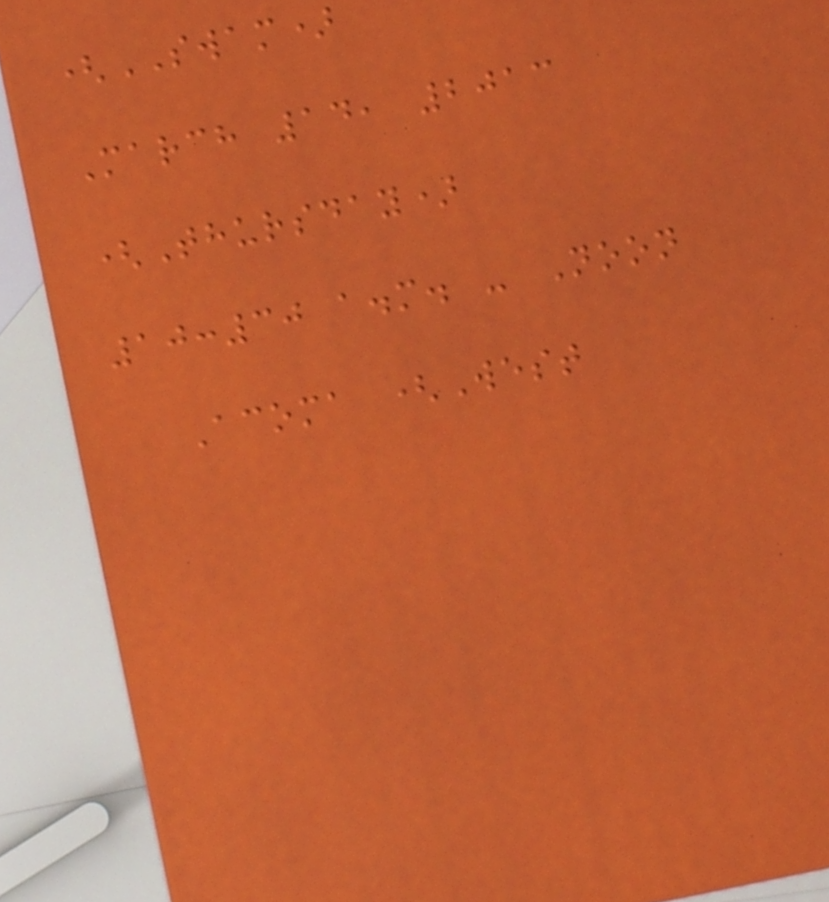(SWAM)
March 14, 2013
(Thursday)
10:30 a.m. - Noon
Acoma (West
